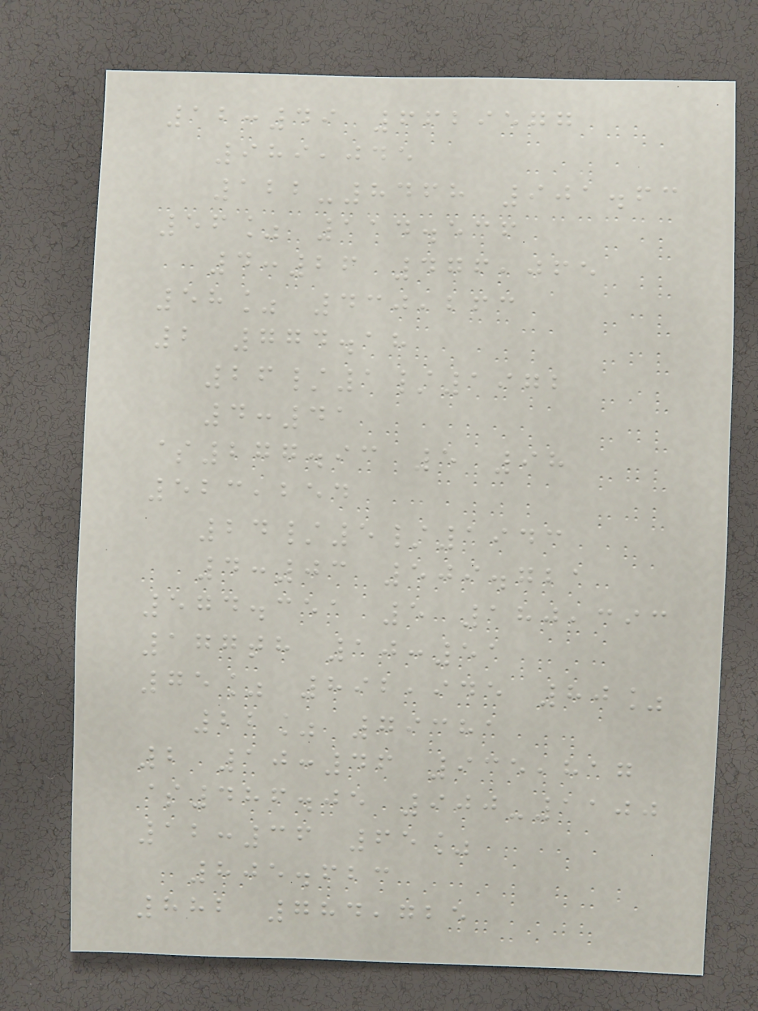12:49 6629577
989,045
122-8468 901.63
56% 114.536
4:26 476,065
58% 430,263
2 774.18
26/1/1972
4:41
$277.93 5 98
523,254
24/5/1943
4:03 509.721
574.351 5 180,393
177th 10:51
75% 892,945 80%
22% 79381
2 10:46 935,817
$486.05 900-1100
12:36 65%
805.623
882 784,725
